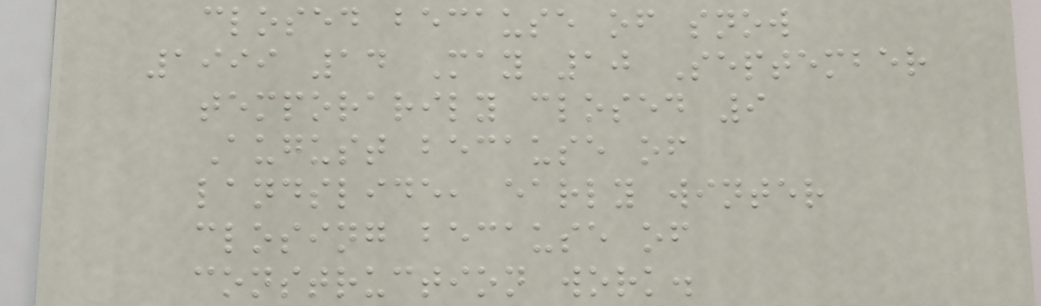closed because of snow
1999 14 May 10 September
temporarily closed 9
August because of
landslide, early winter
closing because of
construction work.
